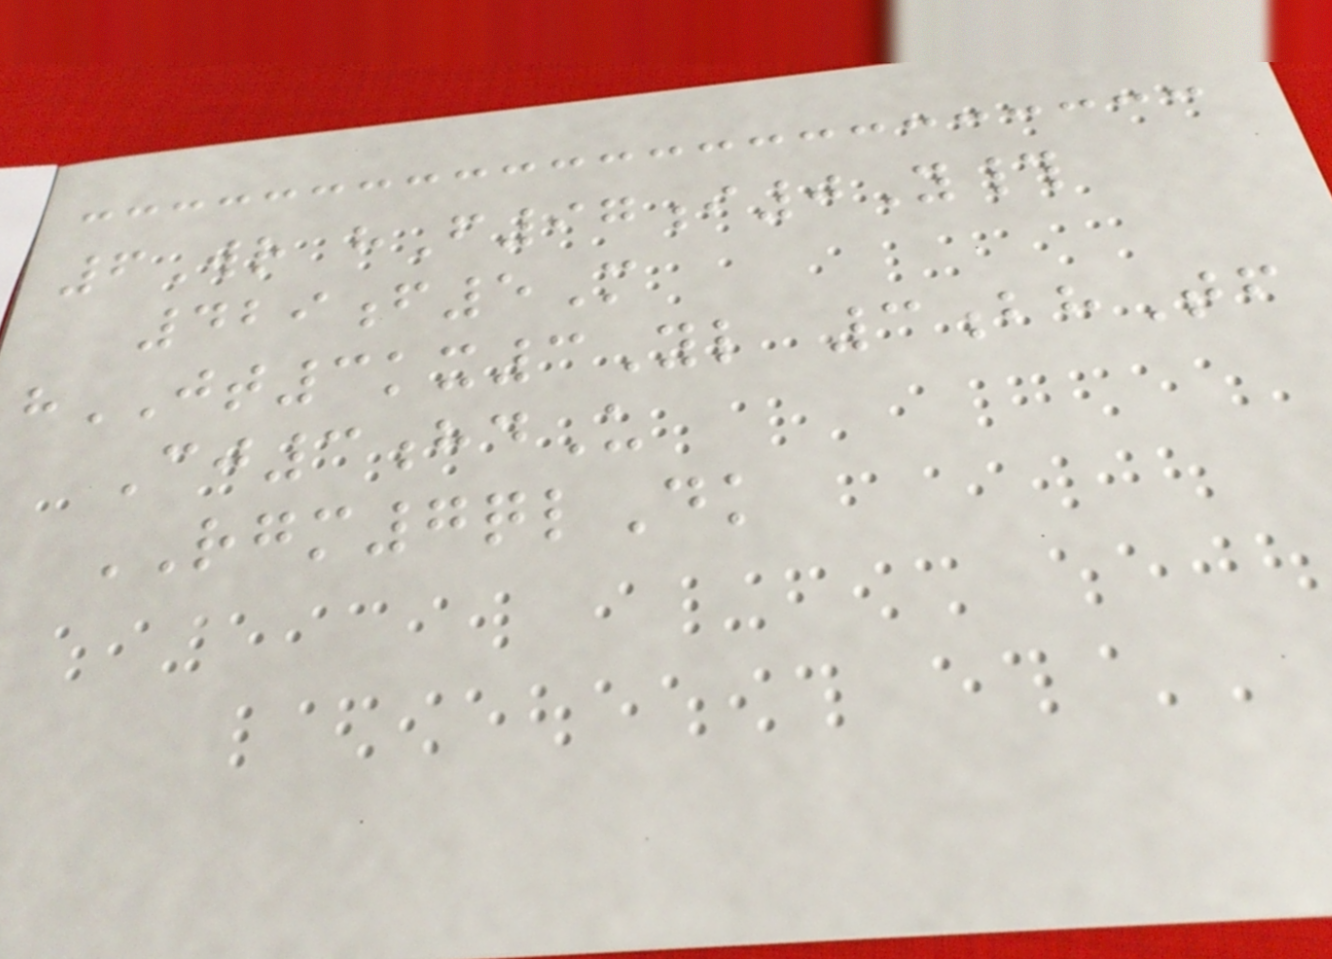6Wr hF97i0Y#
429f5M
hJT3kx3Yl 3bhTf
Cj3hdU
RGM7qlDk
